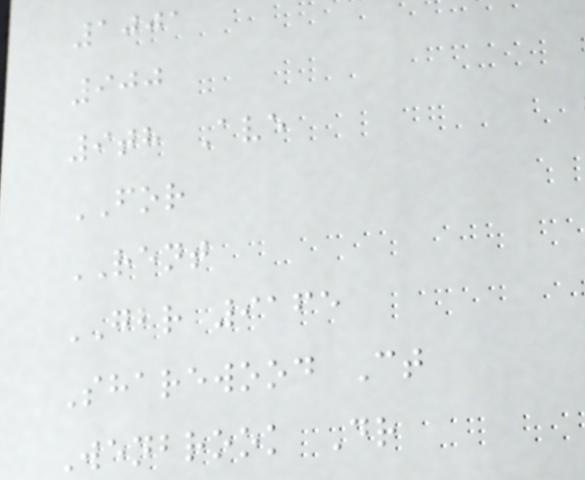1001
900
9th Ave
FOR
RENT
GBR 9165
Sharewood Ct
Wenbrook Dr
